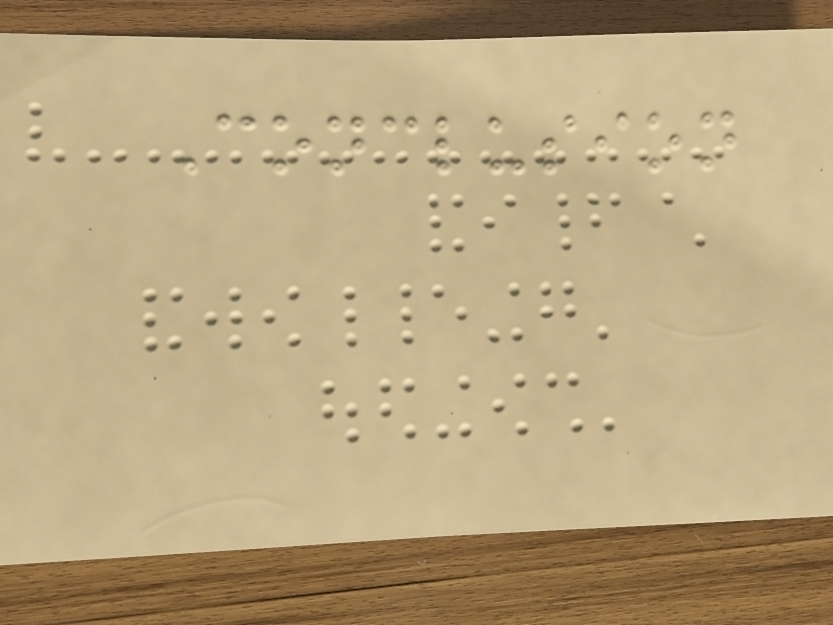Conclusion
